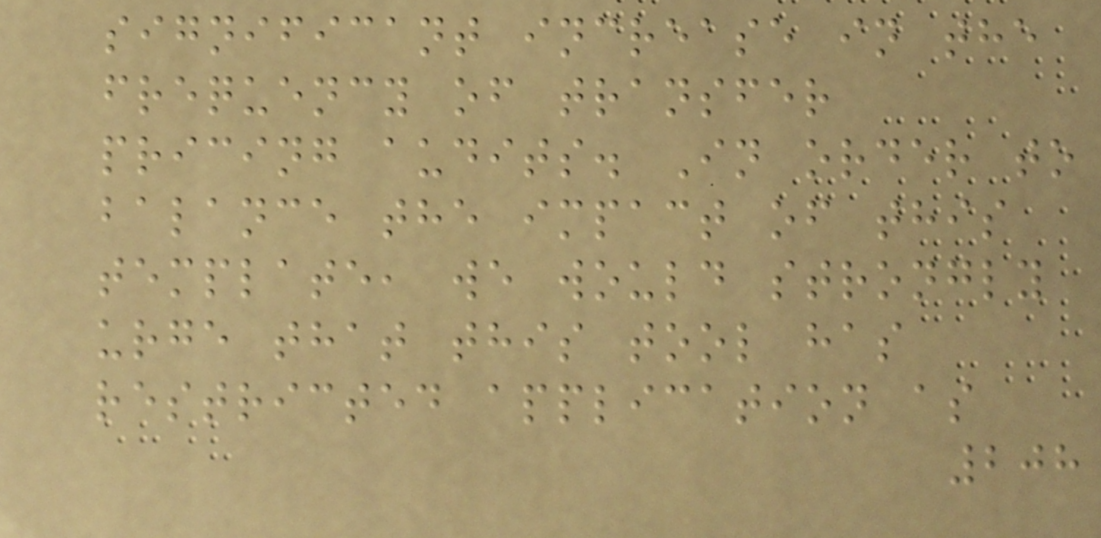significant increase in the
frequency of transfer
pricing audits. In order to
balance the impact of this
template, we would strongly
urge that this tool has
restricted application as
208
